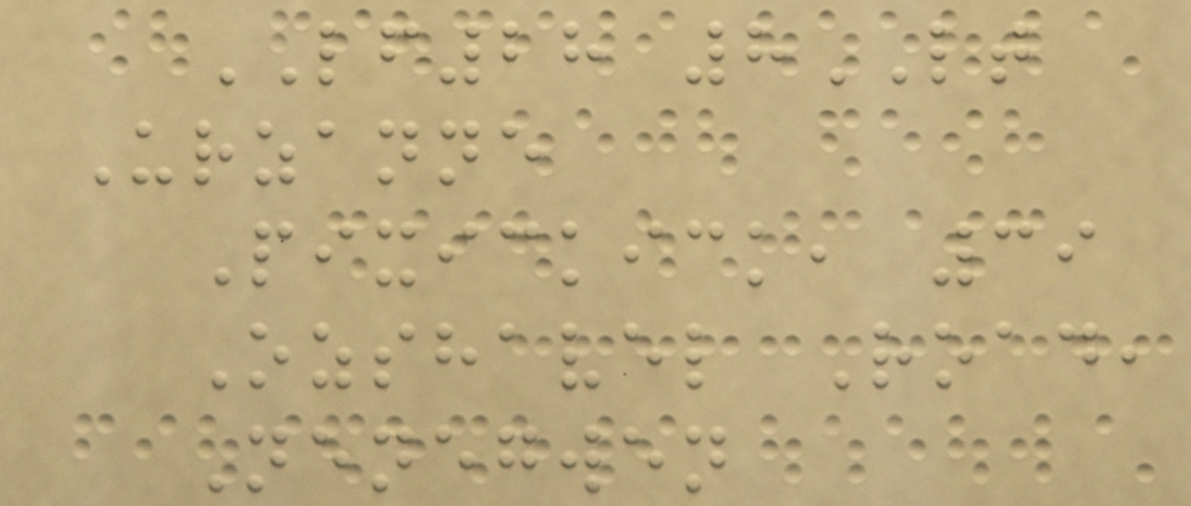LF28 8LT
Urzanne
Pixickick, 39
Ozshavel Road,
Nenegwen
